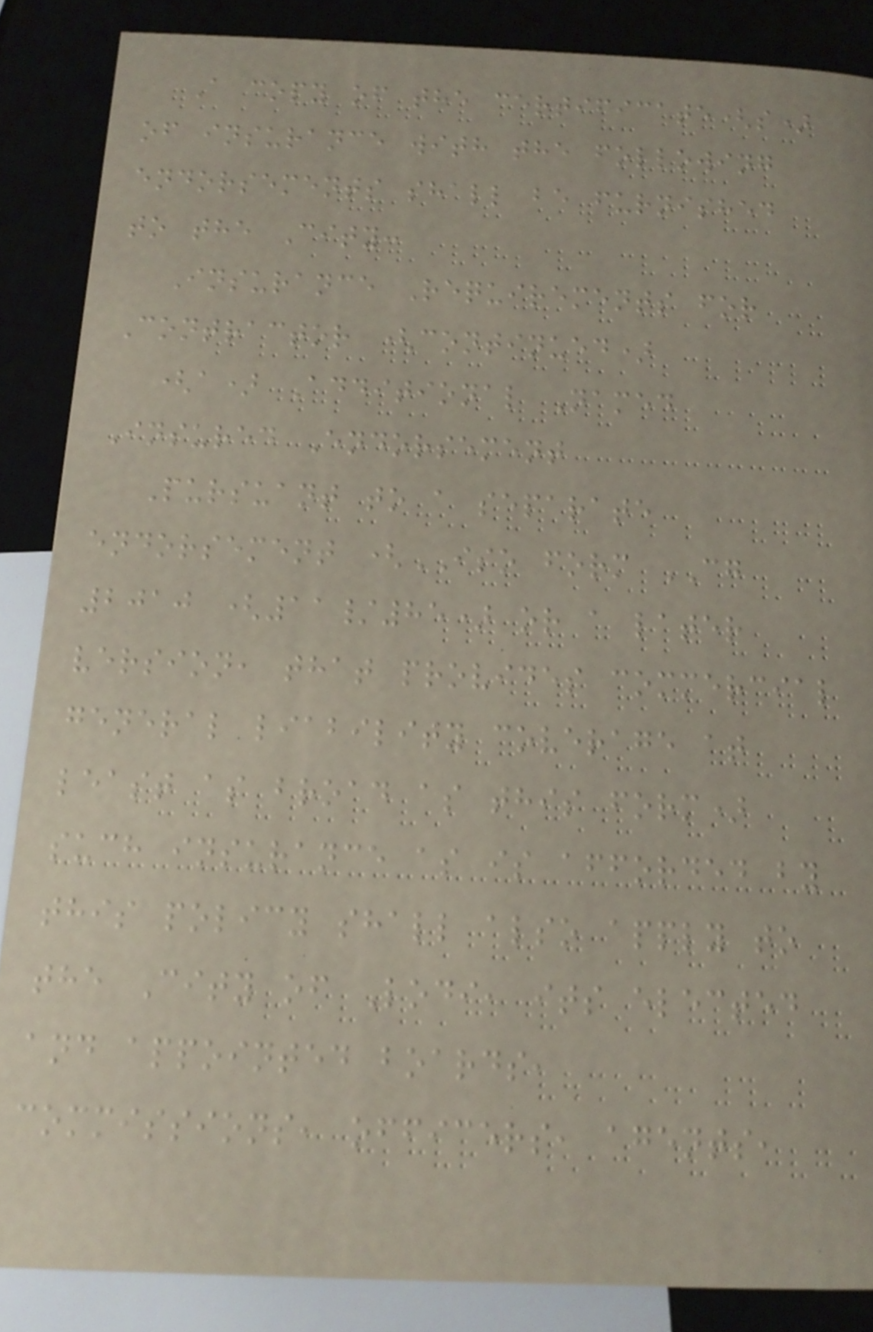A copy of the certificate(s)
of insurance with the following
endorsements shall be furnished
to the City:
Insurance Requirements for
Contractor (continued)
(a) Additional Named
Insured Endorsement
Pursuant to a separate
endorsement (ISO form CG
2010 (11/85) or a later
version, that provides commercial
general liability coverage at
least as broad as this form)
such insurance as is afforded by
this policy shall also apply to
the City of Lodi, its elected
and appointed boards,
commissions, officers, agents,
